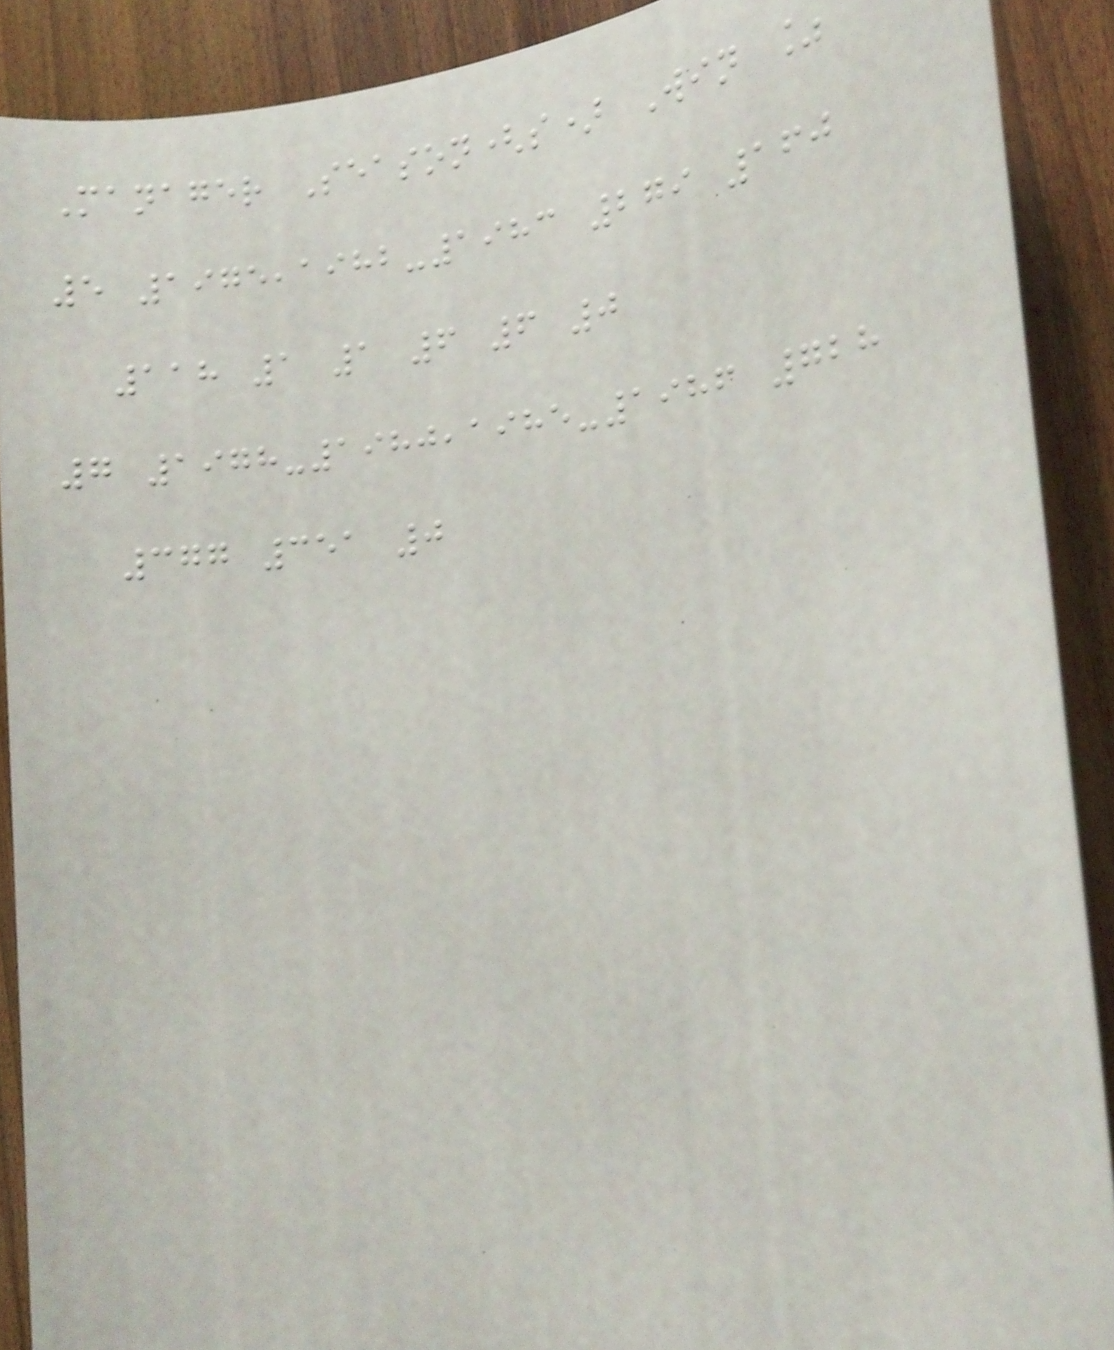Manager Season(s) Win %
5 1975,1982-1983 279 160
118 1 1 6 6 0
7 1978-1980,1985-1986 728
377 351 0
